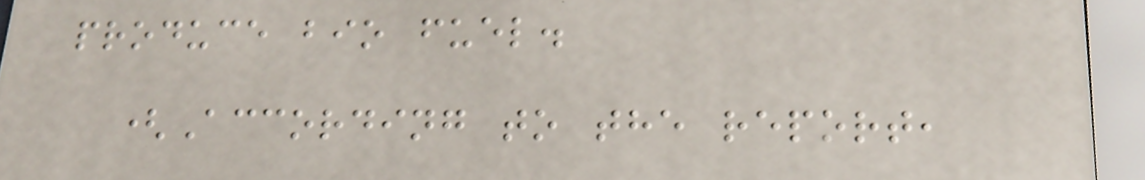produce bio fuel.
(According to the report,
